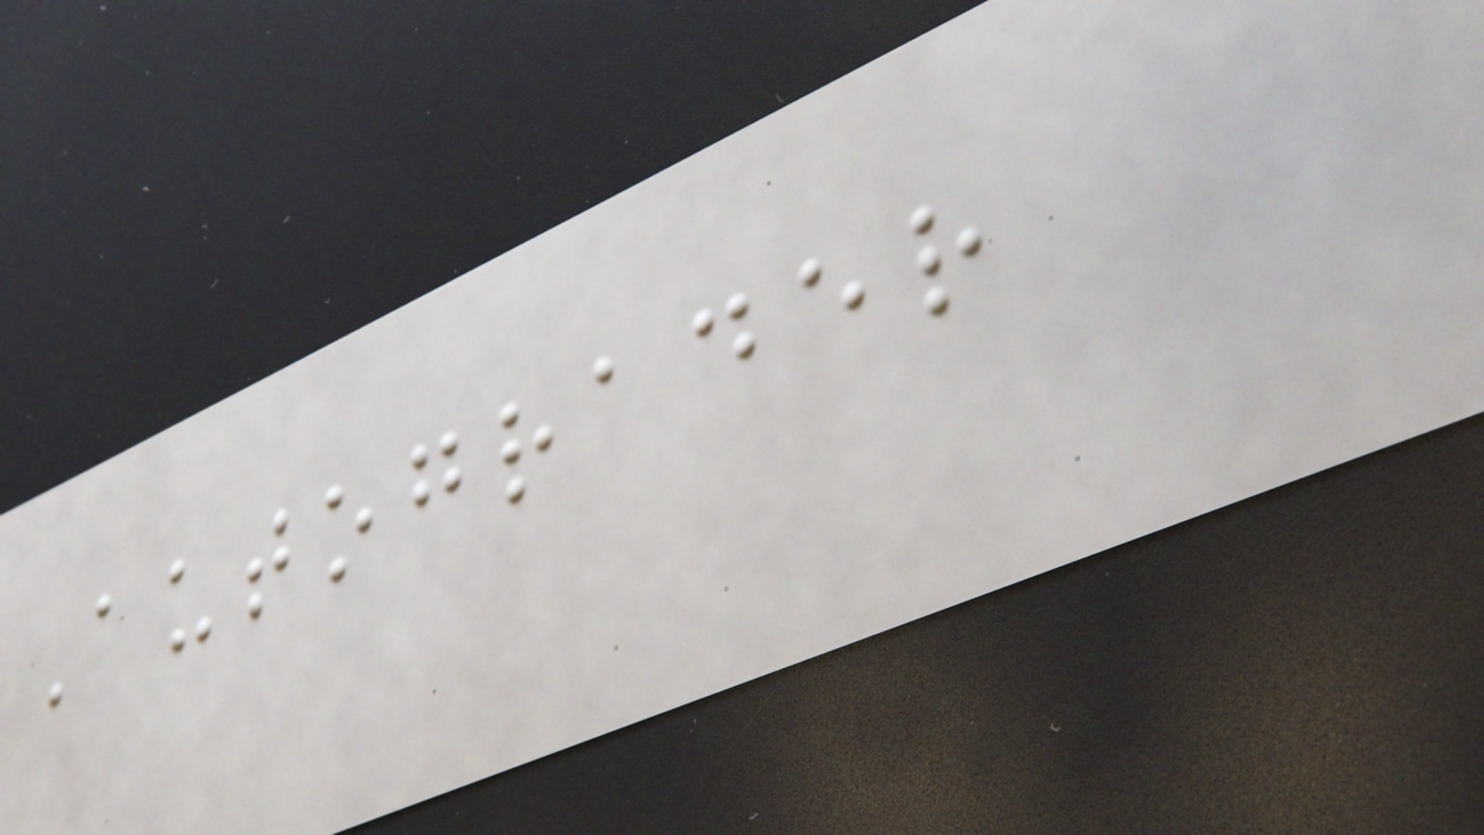Autograder
